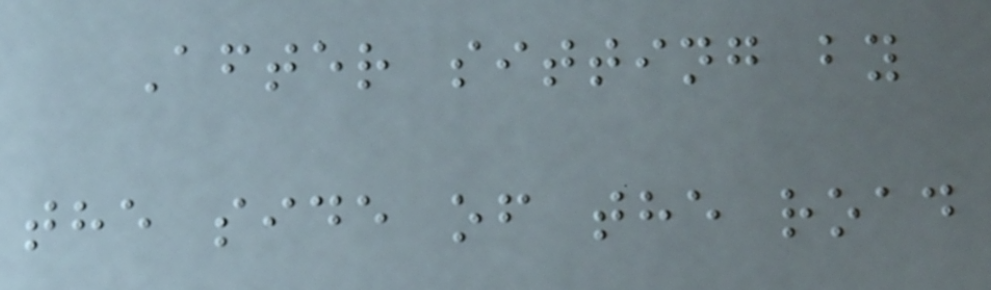After sitting by
the side of the road
